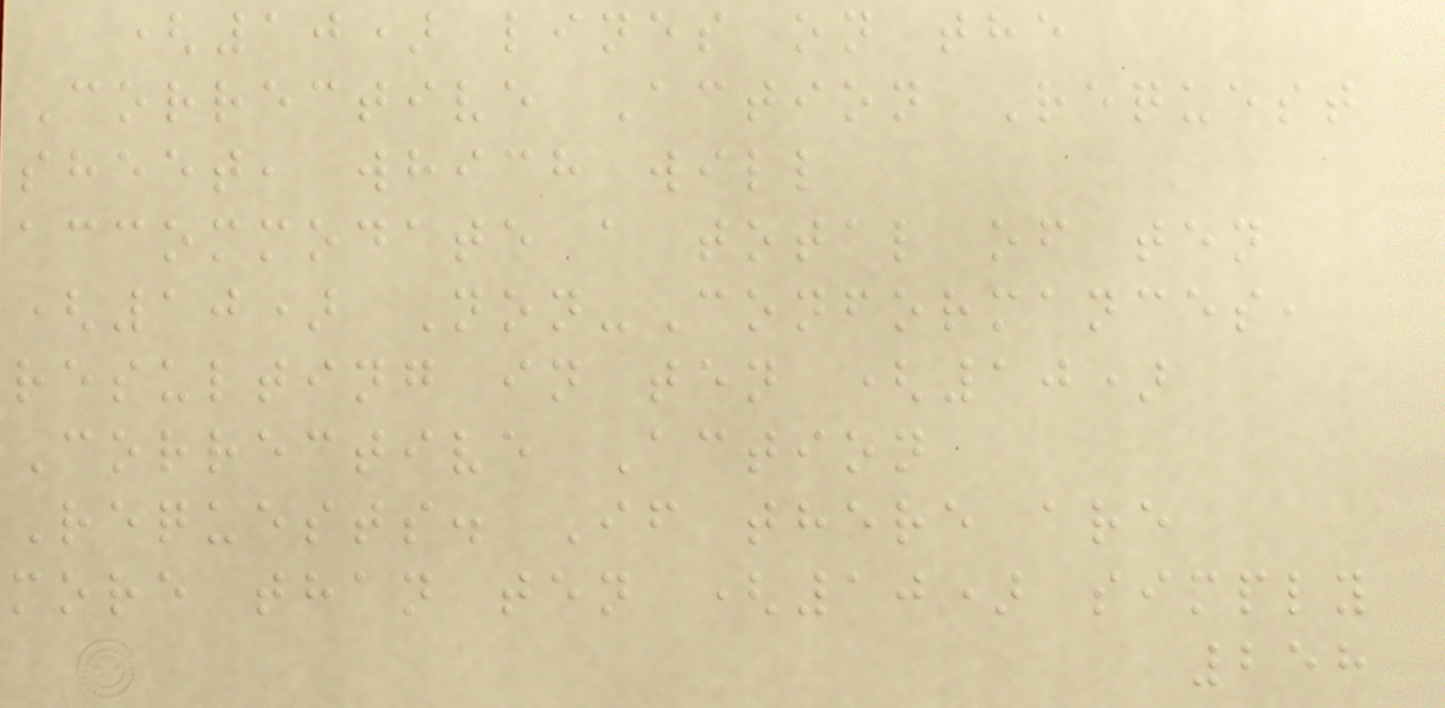(10) lines on the
Corrective Action Request
sheet, which will
accommodate a total of ten
(10) Non-Conformances,
resulting in ten (10)
Corrective Action
Requests. If there are
more than ten (10) simply
258
